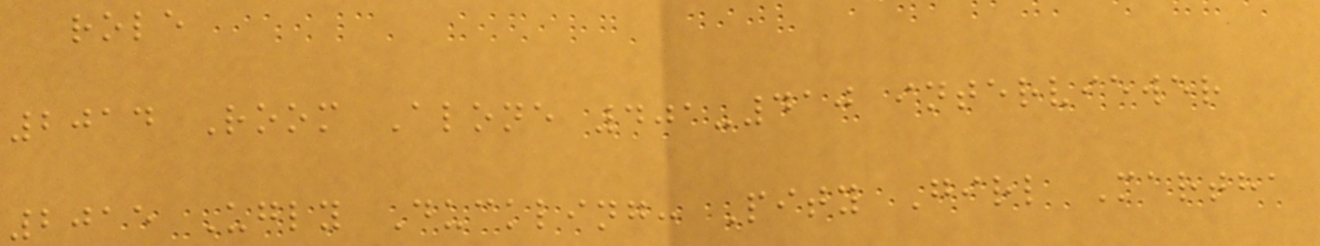role
2014 Room Alone 401-410 interviewer
2015 Ugly Duckling: Pity Girl Martha
